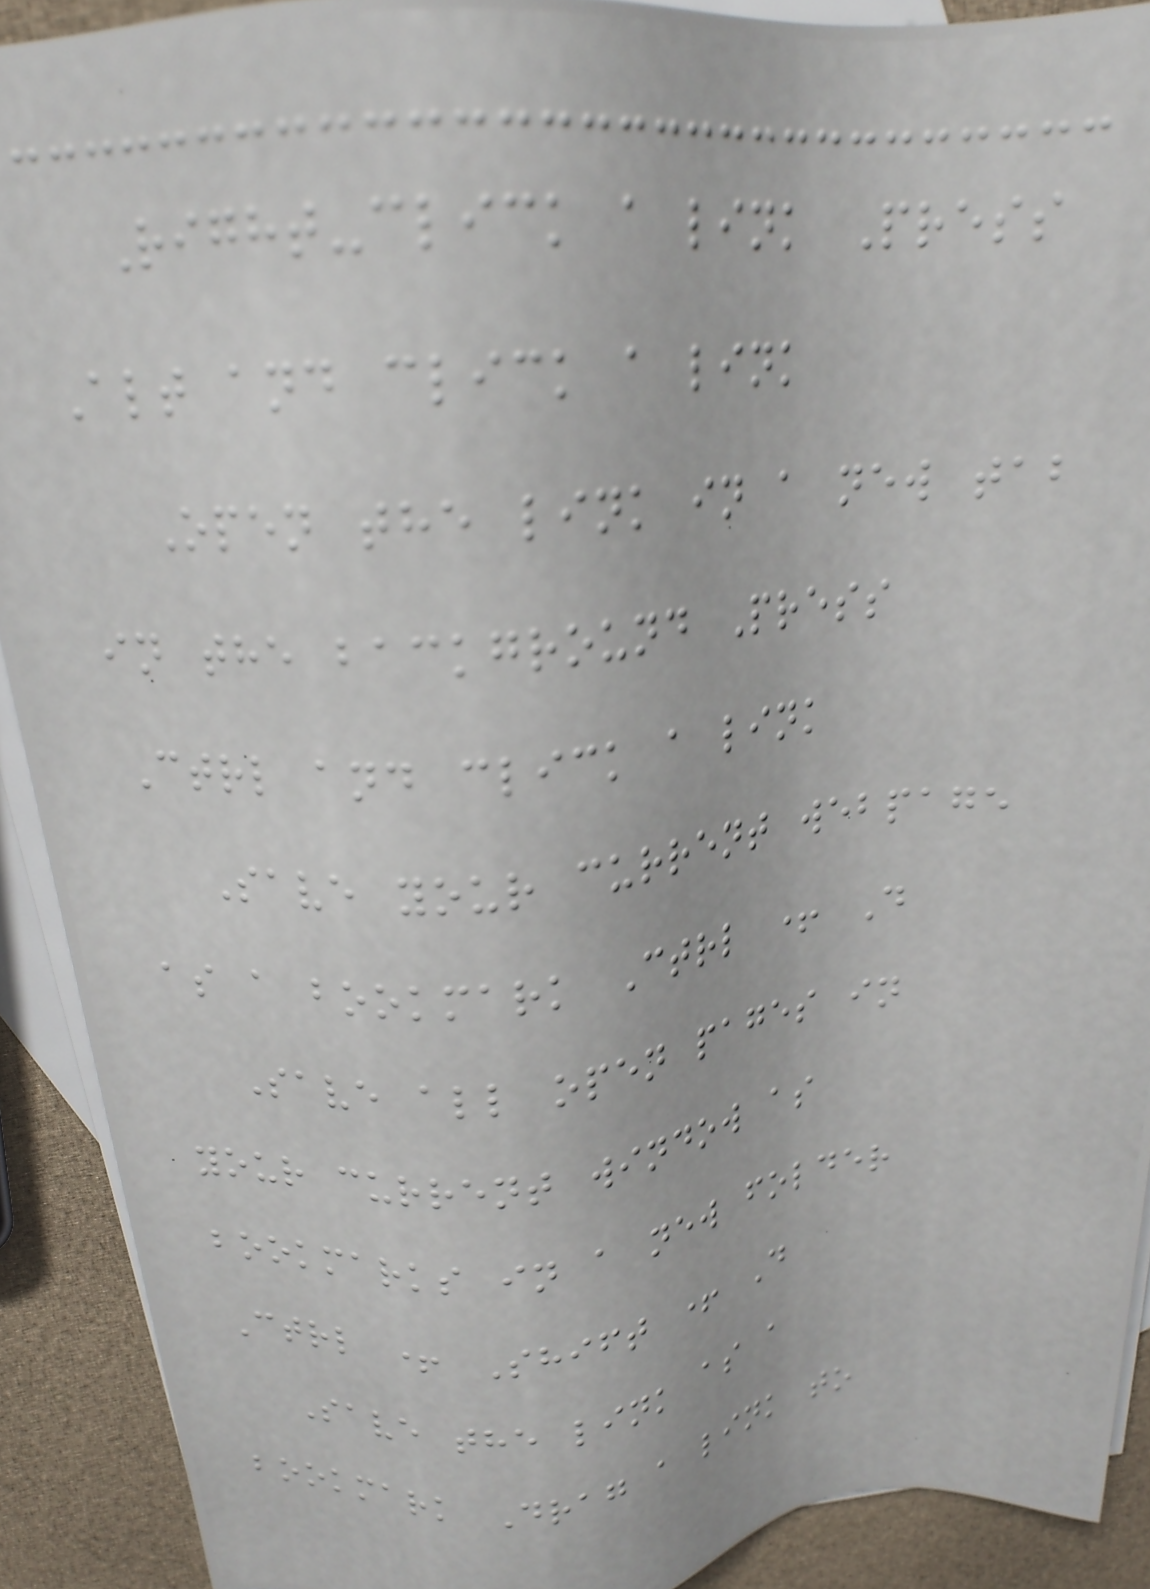Right-click a link Press
Alt and click a link
Open the link in a new tab
in the background Press
Ctrl and click a link
Save your current webpage
as a bookmark Ctrl + D
Save all open pages in
your current window as
bookmarks in a new folder
Ctrl + Shift + D
Save the link as a
bookmark Drag a link to
